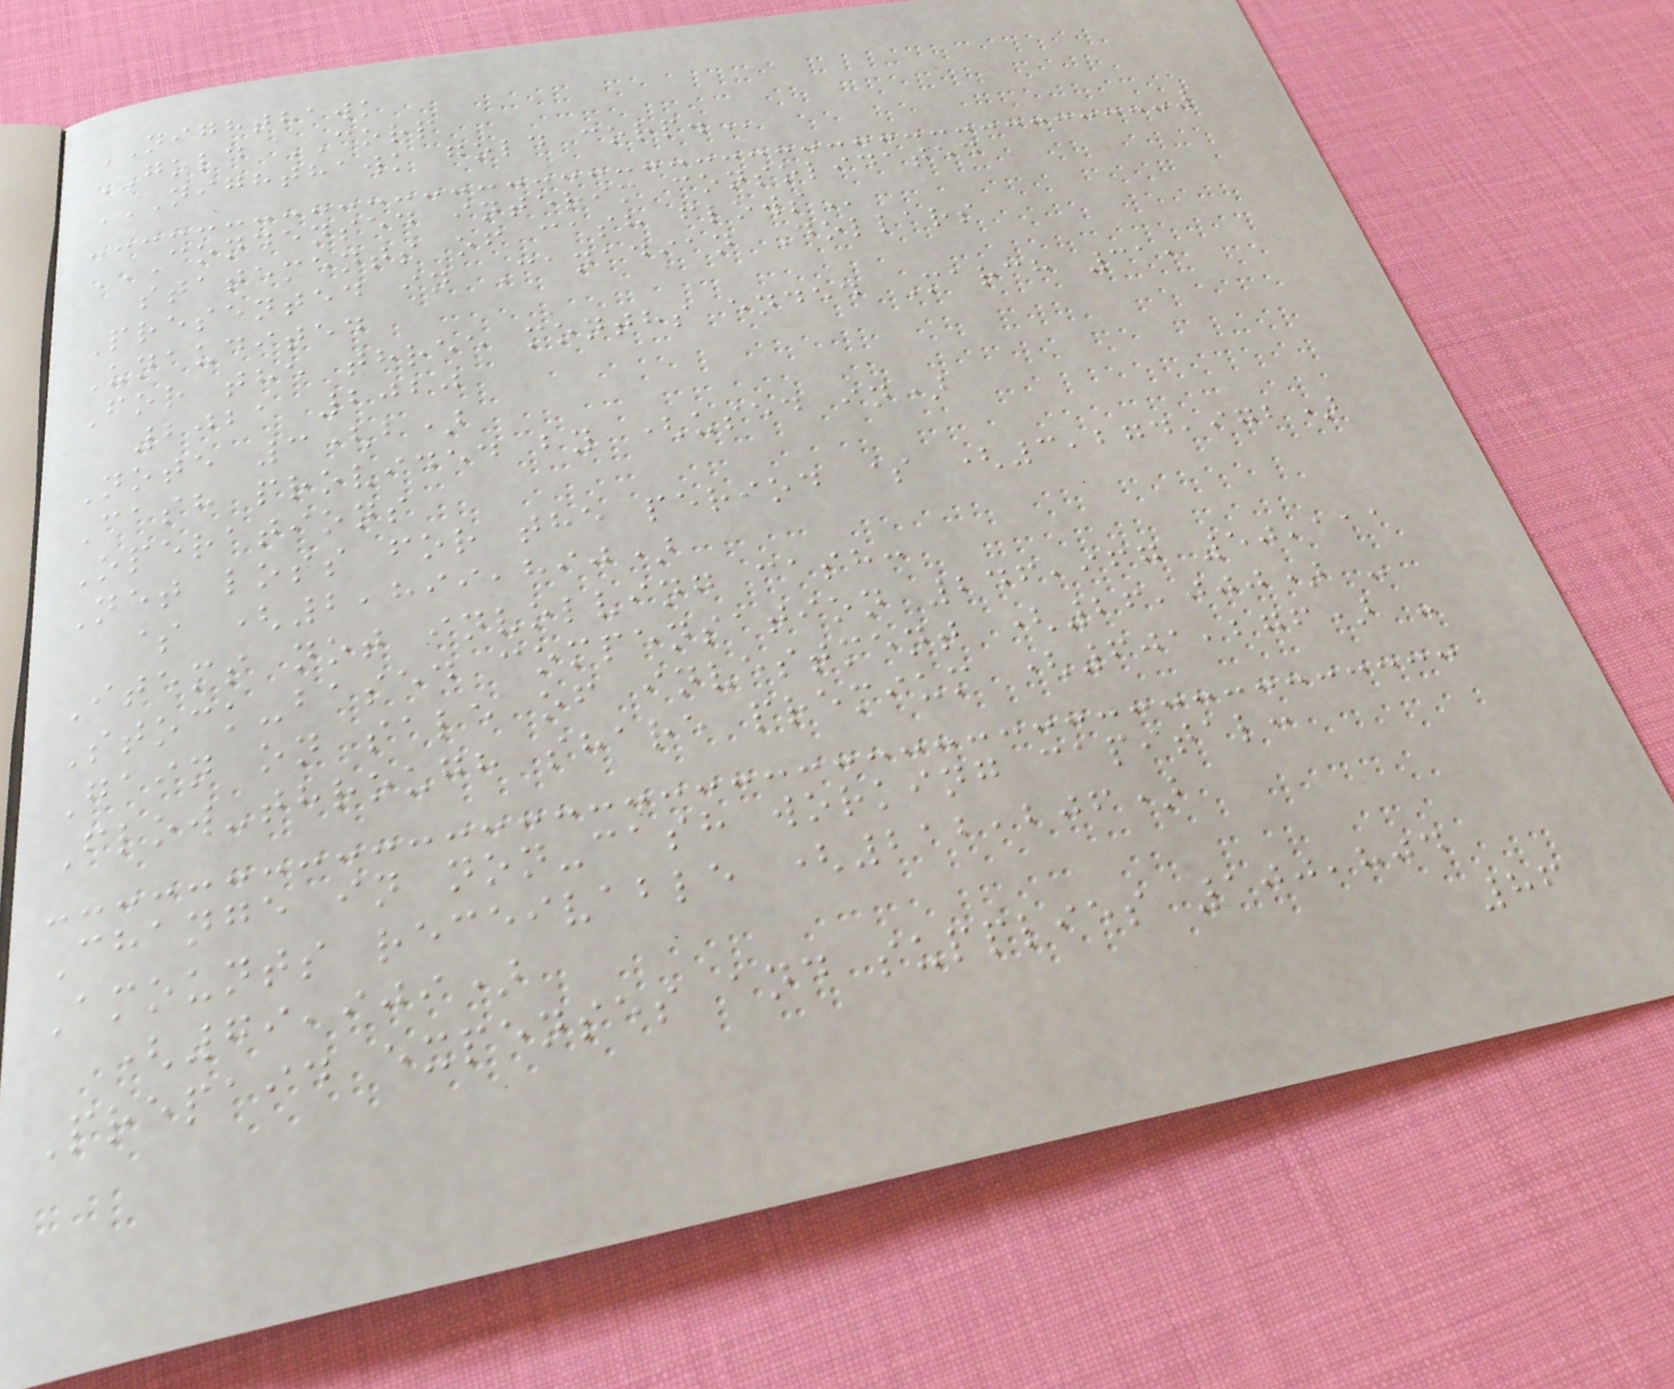NIGHTHAWK
GOLD CORP
NIGHTHAWK GOLD CORP.
CONDENSED INTERIM CONSOLIDATED
STATEMENTS OF CASH FLOWS
Presented in Canadian Dollars
Unaudited
For the three months ended March 31,
2021 2020
Note 3(b)
Cash provided by (used in)
Operations
Net loss for the period $ (3,274,972)
$ (2,899,890)
Items not involving cash:
Stock-based compensation 246,967 50,111
Gain on sale of investment (26,000) -
Flow-through share premium (601,276) -
Change in non-cash working capital:
Amounts receivable (212,206)
(79,909)
Prepaid expenses and supplies 100,804
86
